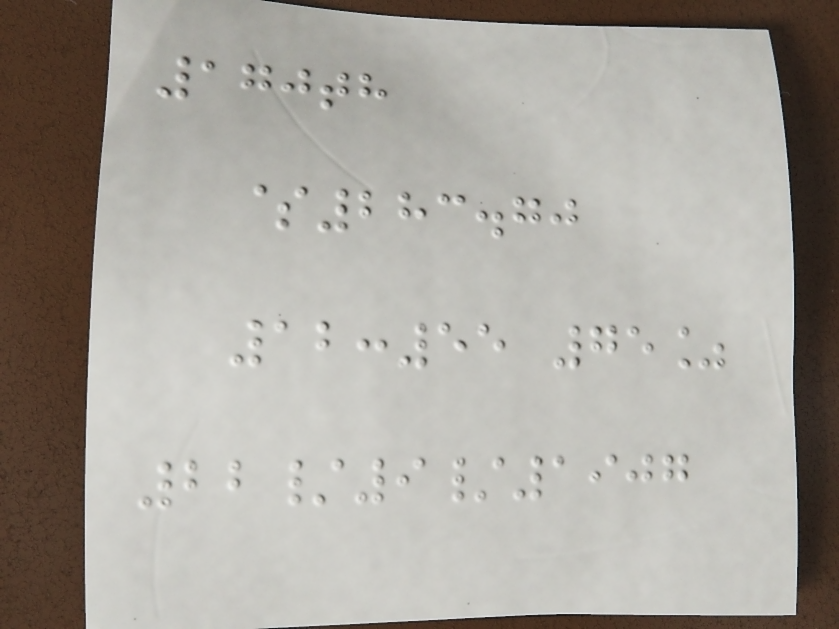170th
$283.70
12:55 75%
22/9/1907
